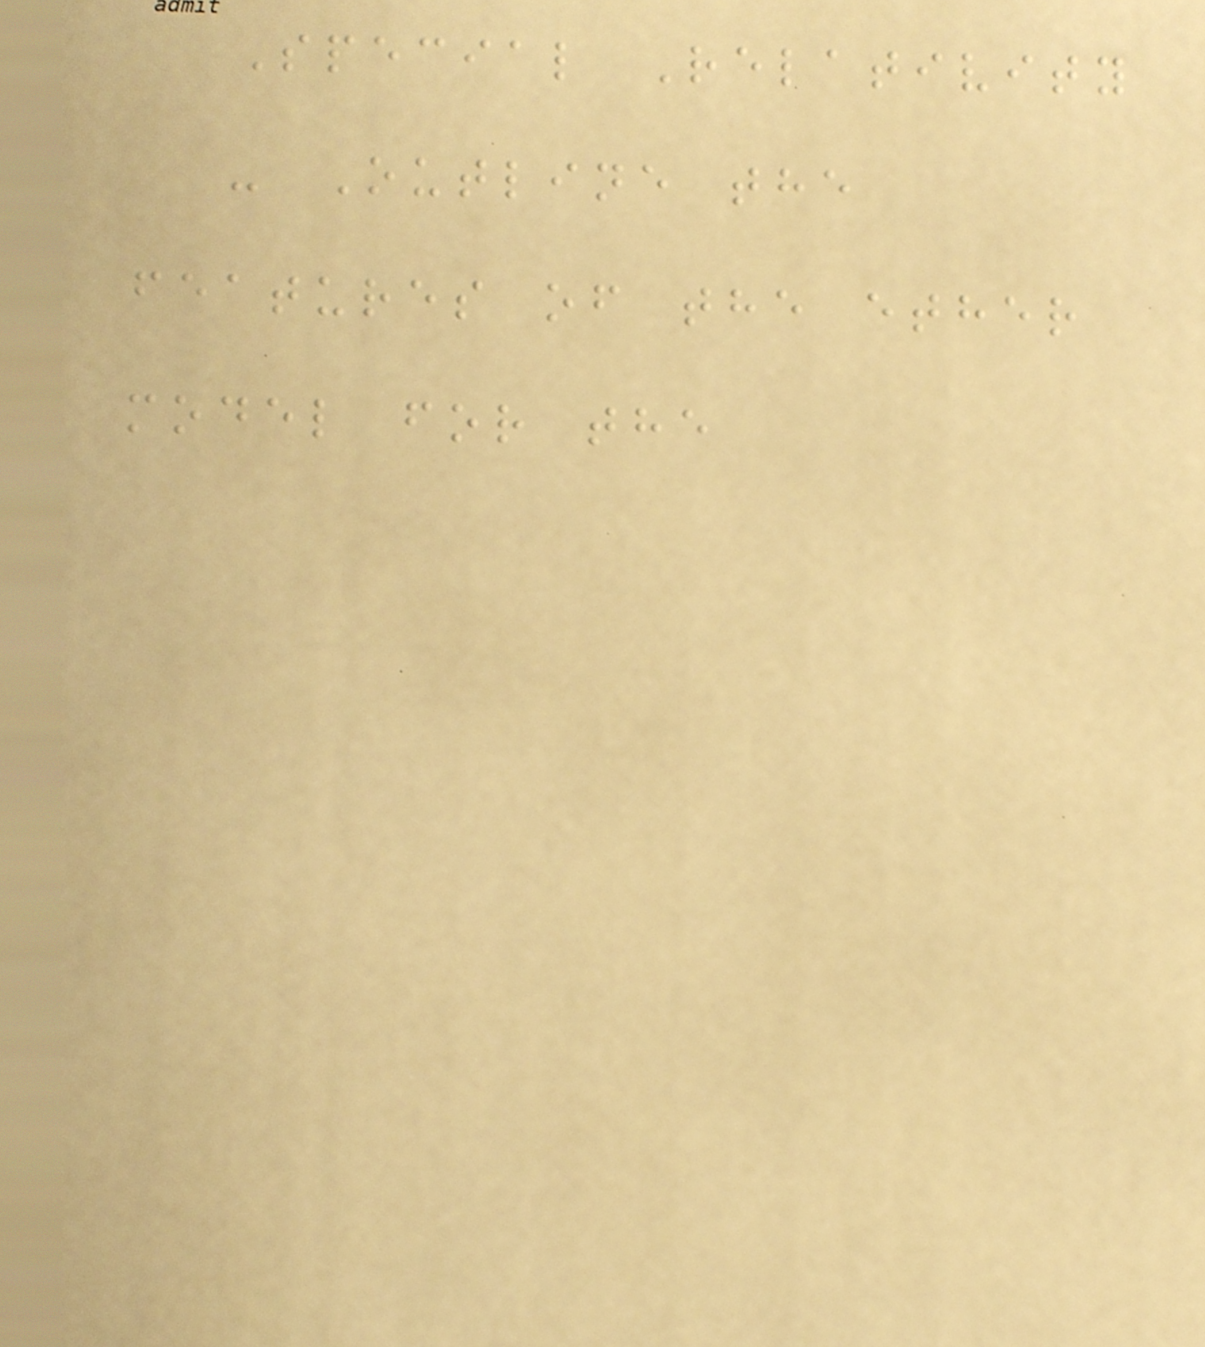Special Relativity
- Outline the
features of the ether
model for the
